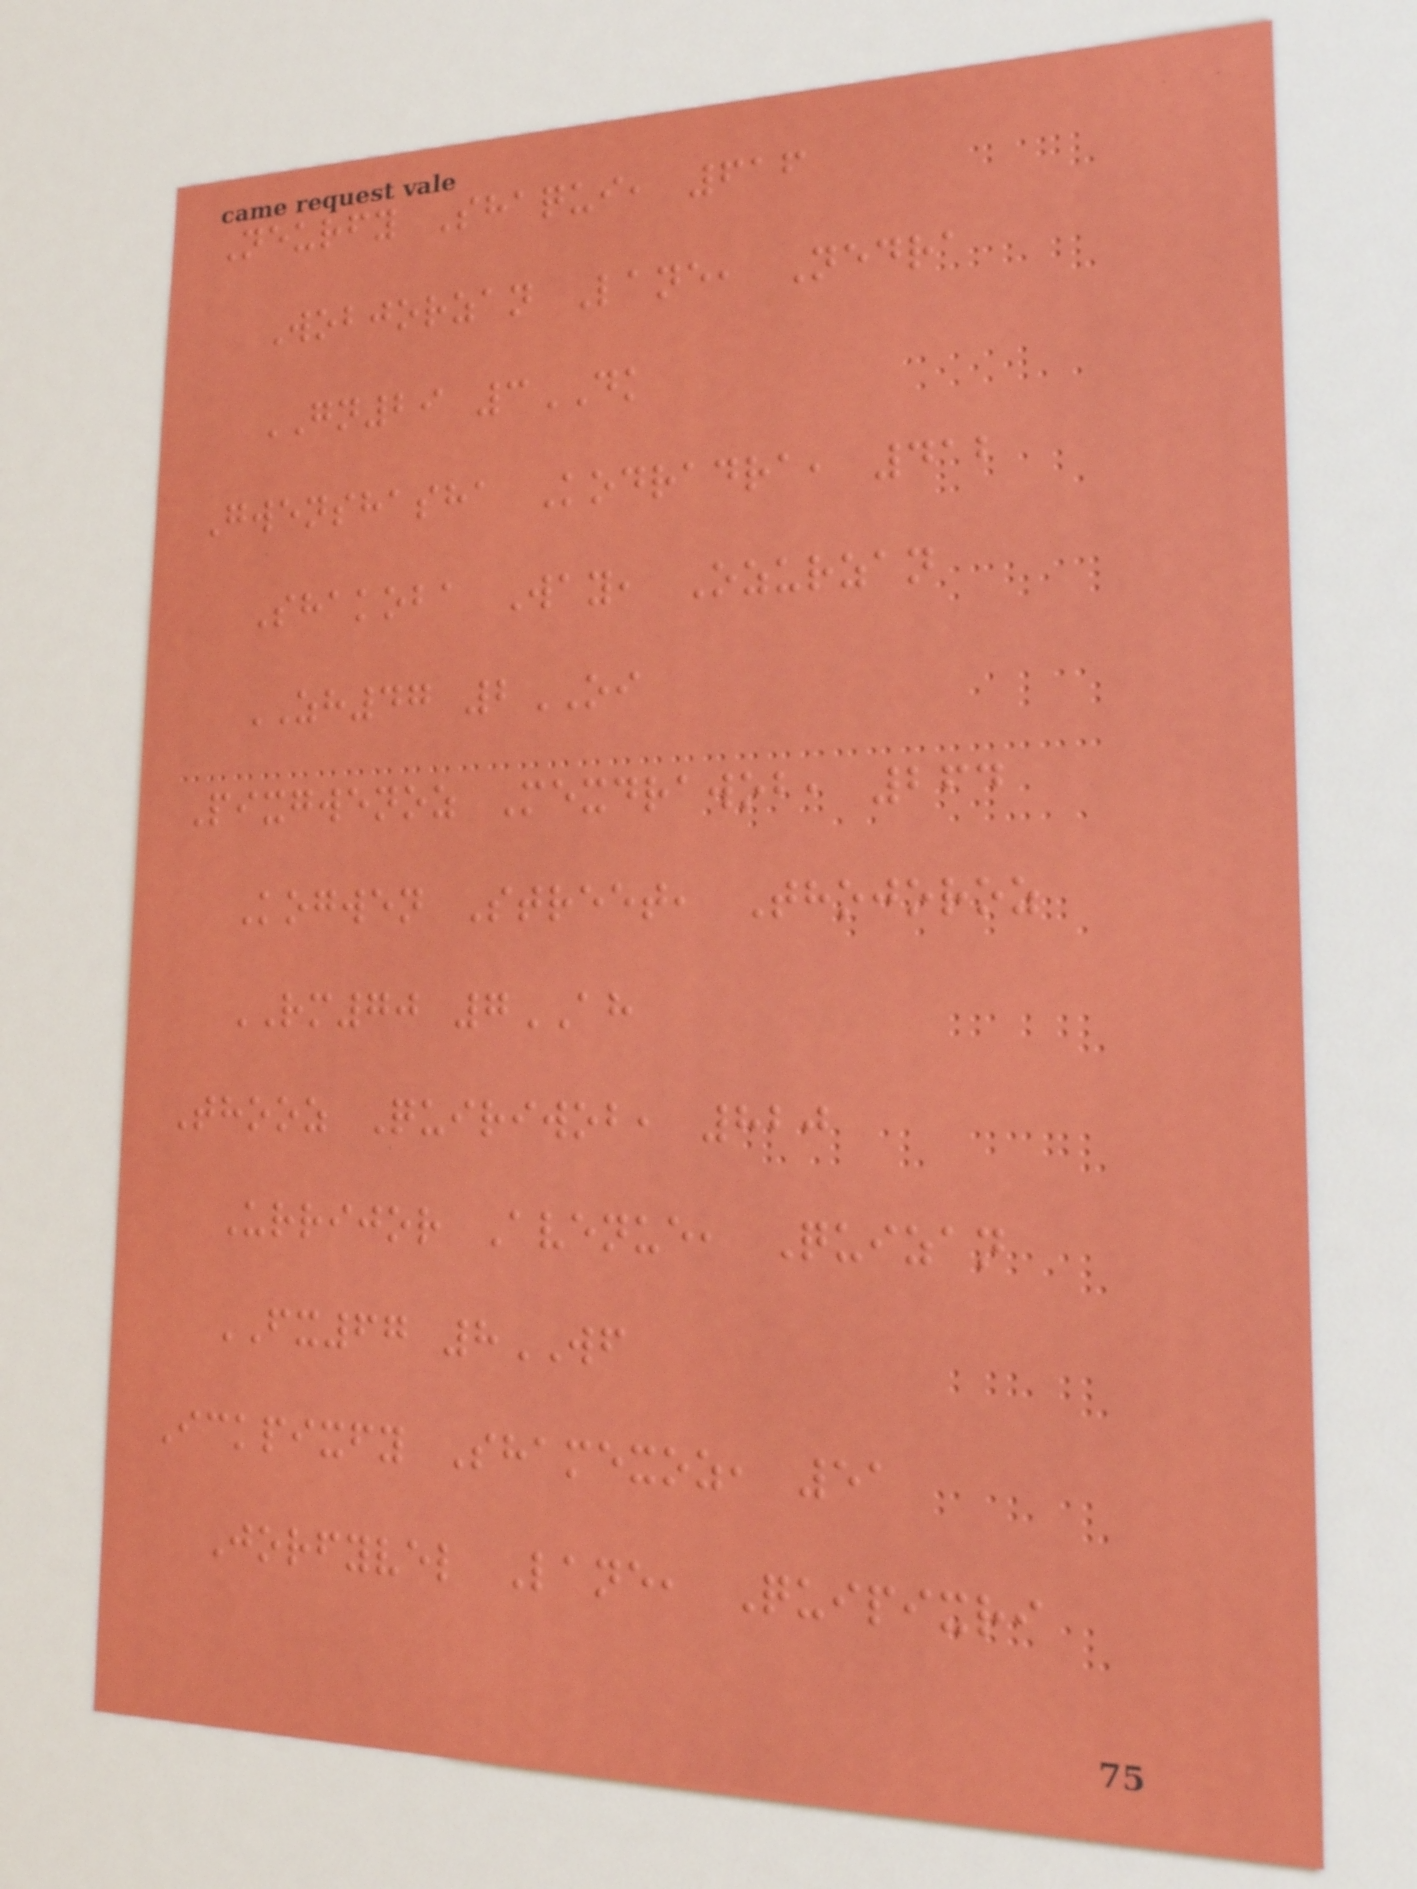Neurfy Shaqui, 616
Wobjorzan Lane, Nedra
GN29 3DK
Gwenshasha Kodradra, 412
Shakoba Way, Ozurzan
ZH47 2OI
Pixgwenoz Mexdrawob, 264
Kogwen Street, Thojoroz
RM70 7AH
Thooz Quiriwob, 820
Urrijor Avenue, Quizan
FX67 8WF
Ickpixfy Shamexoz, 51
Jorfyvel Lane, Quipixri
